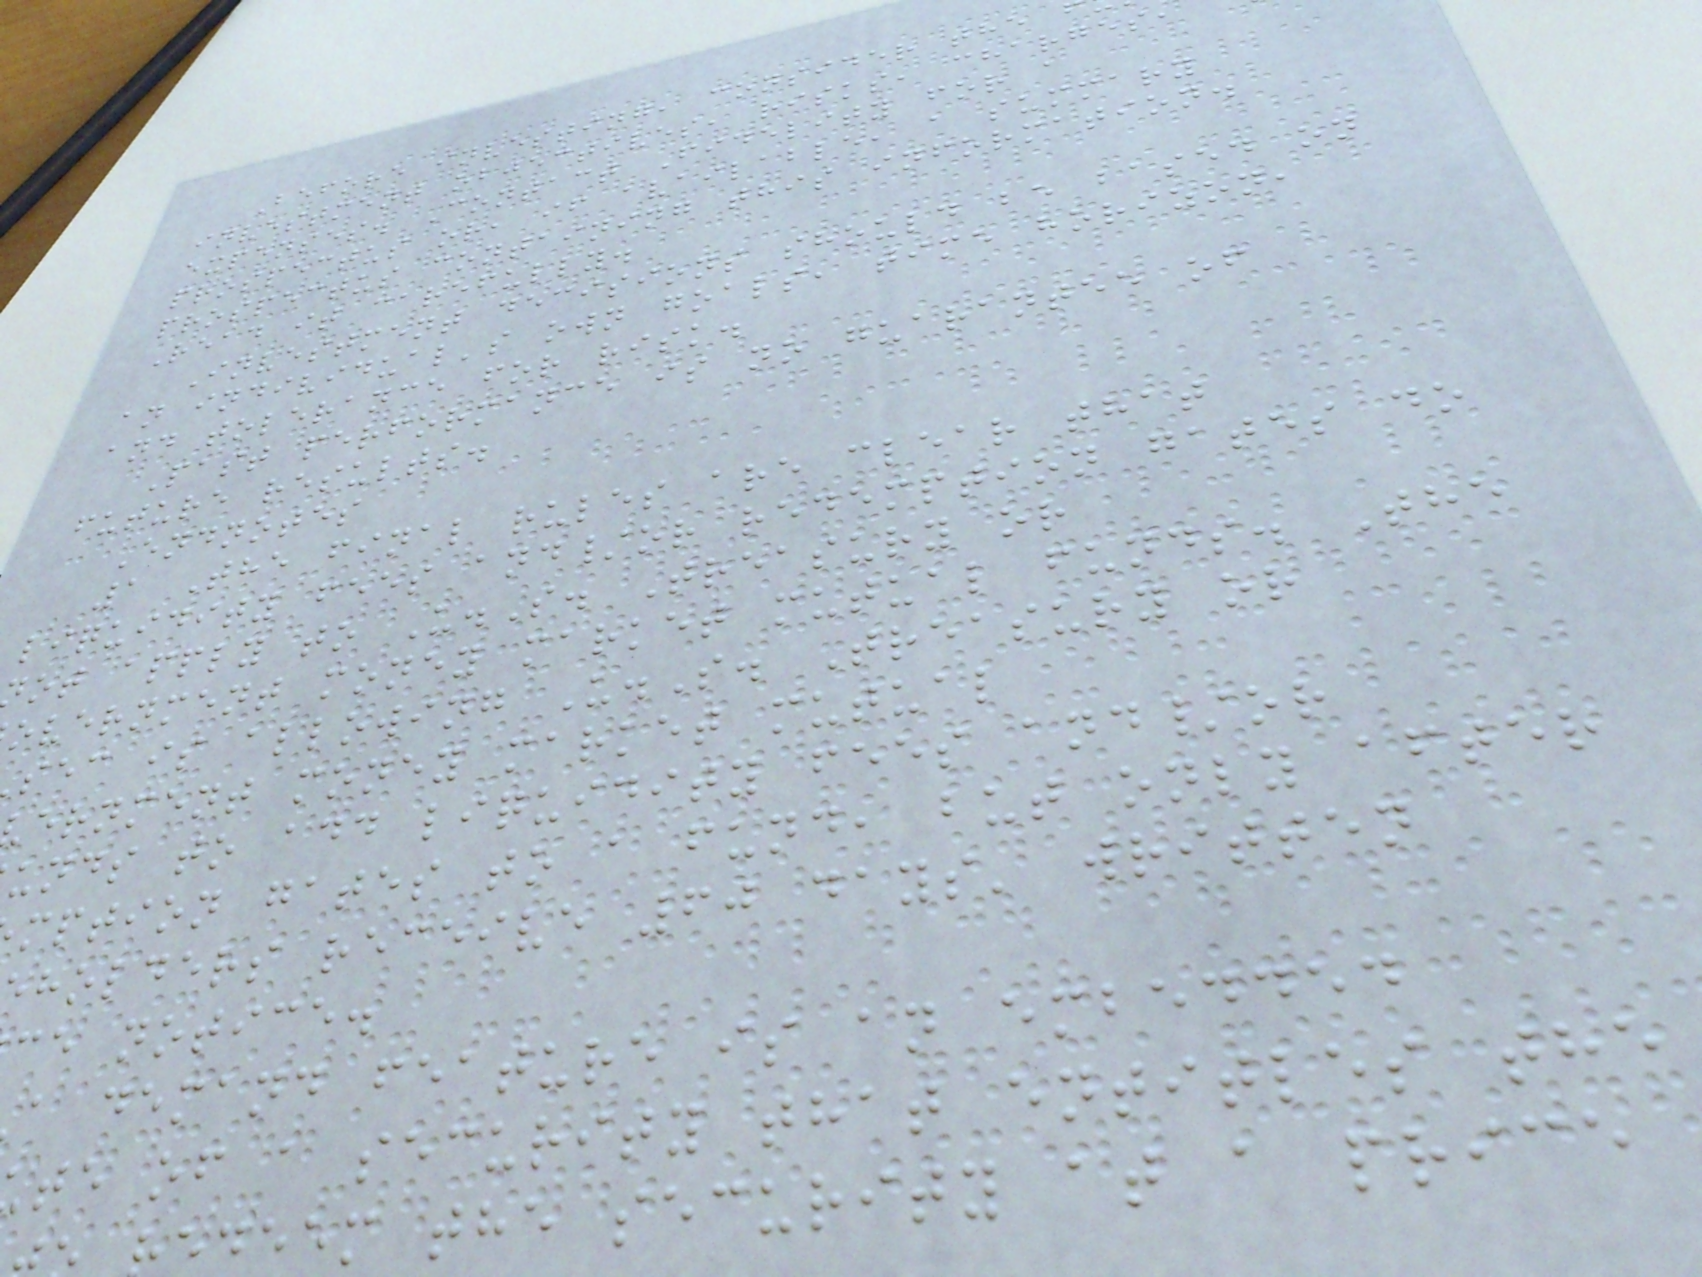Before investing, consider the
investment objectives, risks, charges,
expenses. Contact Fidelity for a
prospectus or, if available, a summary
prospectus containing this information.
Read it carefully.
Investment decisions should be based on
an individual's own goals, time horizon,
and tolerance for risk.
Past performance is no guarantee of
future results.
Endnotes
1 The final rules are clear that
liquidity fees and/or redemption gates do
ot apply to U.S. Treasury or
overnment money market mutual funds. The
sec is allowing U.S. Treasury or
ernment money market mutual
unds to add liquidity fees and/or
mption gates to a fund, but only after
holders receive 60 days' written
ce notice.
a demand feature is an embedded
te of a security that entitles the
deem the security at a price
